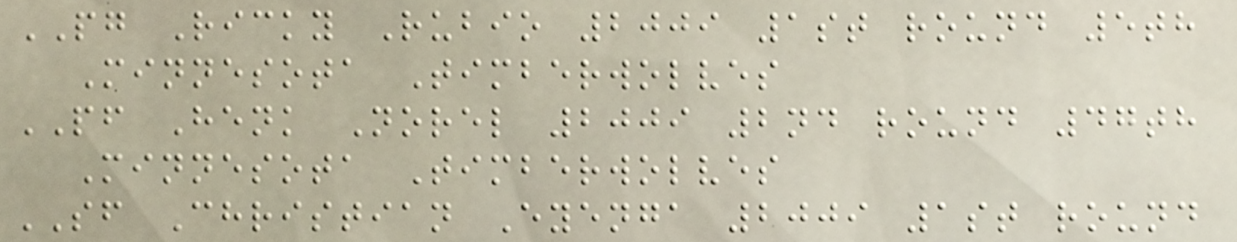PG Ricky Rubio 2009 1st round 5th
Minnesota Timberwolves
PF Henk Norel 2009 2nd round 47th
Minnesota Timberwolves
SF Christian Eyenga 2009 1st round
